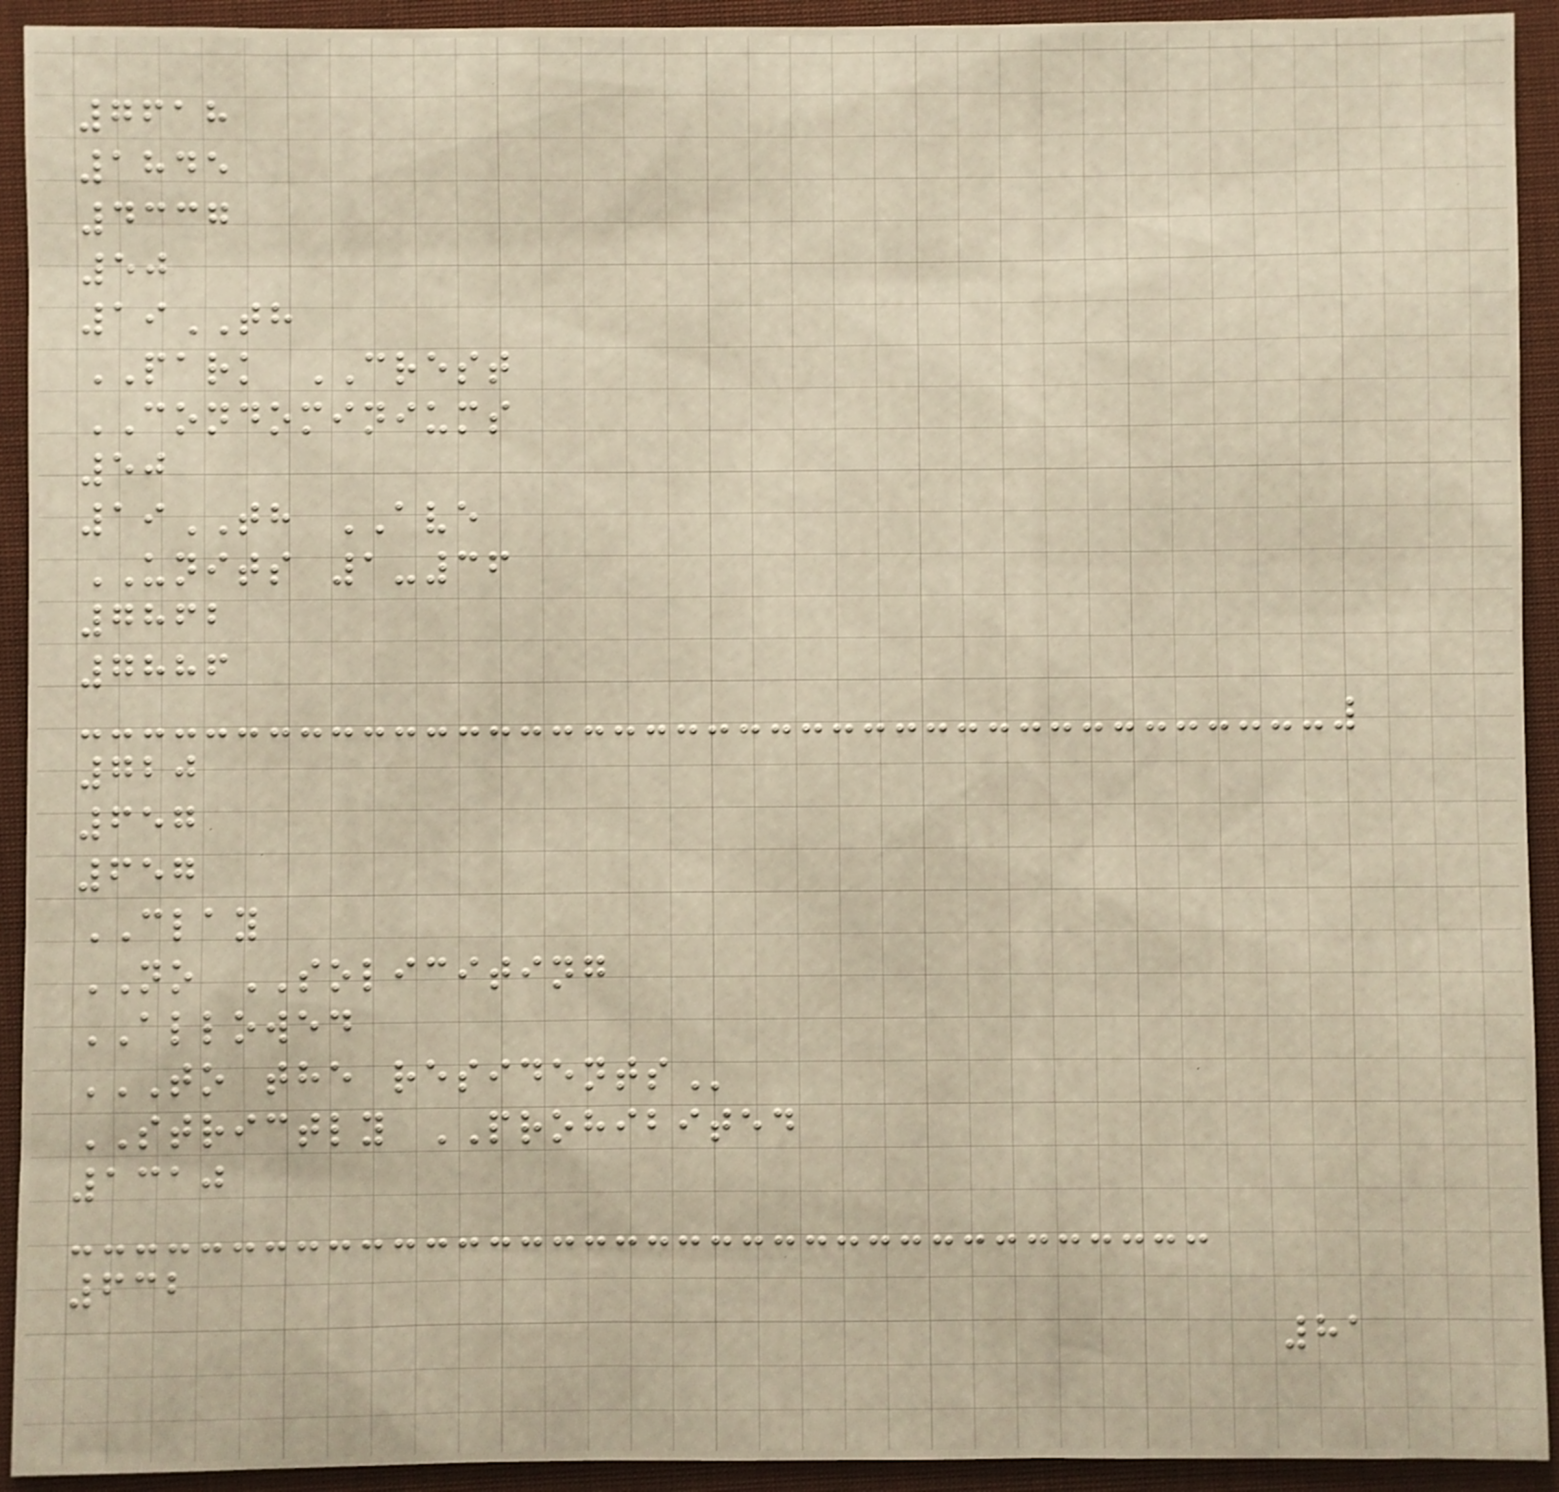7618
1845
4337
50
19TH
PARK CREST
CONDOMINIUMS
50
19TH AVE
UNITS 1-36
7862
7886
720
657
657
CLAY
NO SOLICITING
ALLOWED
TO THE RESIDENTS
STRICTLY PROHIBITED
1310
632
81
